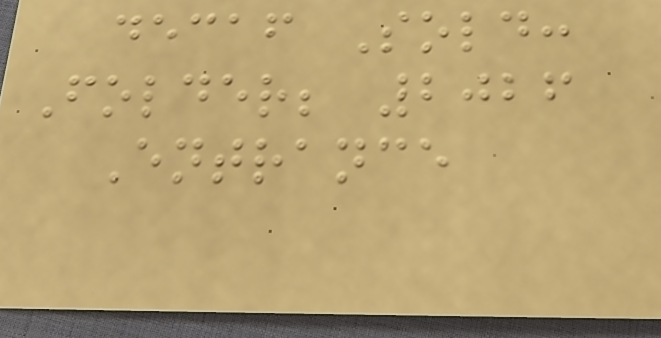decaf Sold:
Folder; 2026
Entrance
